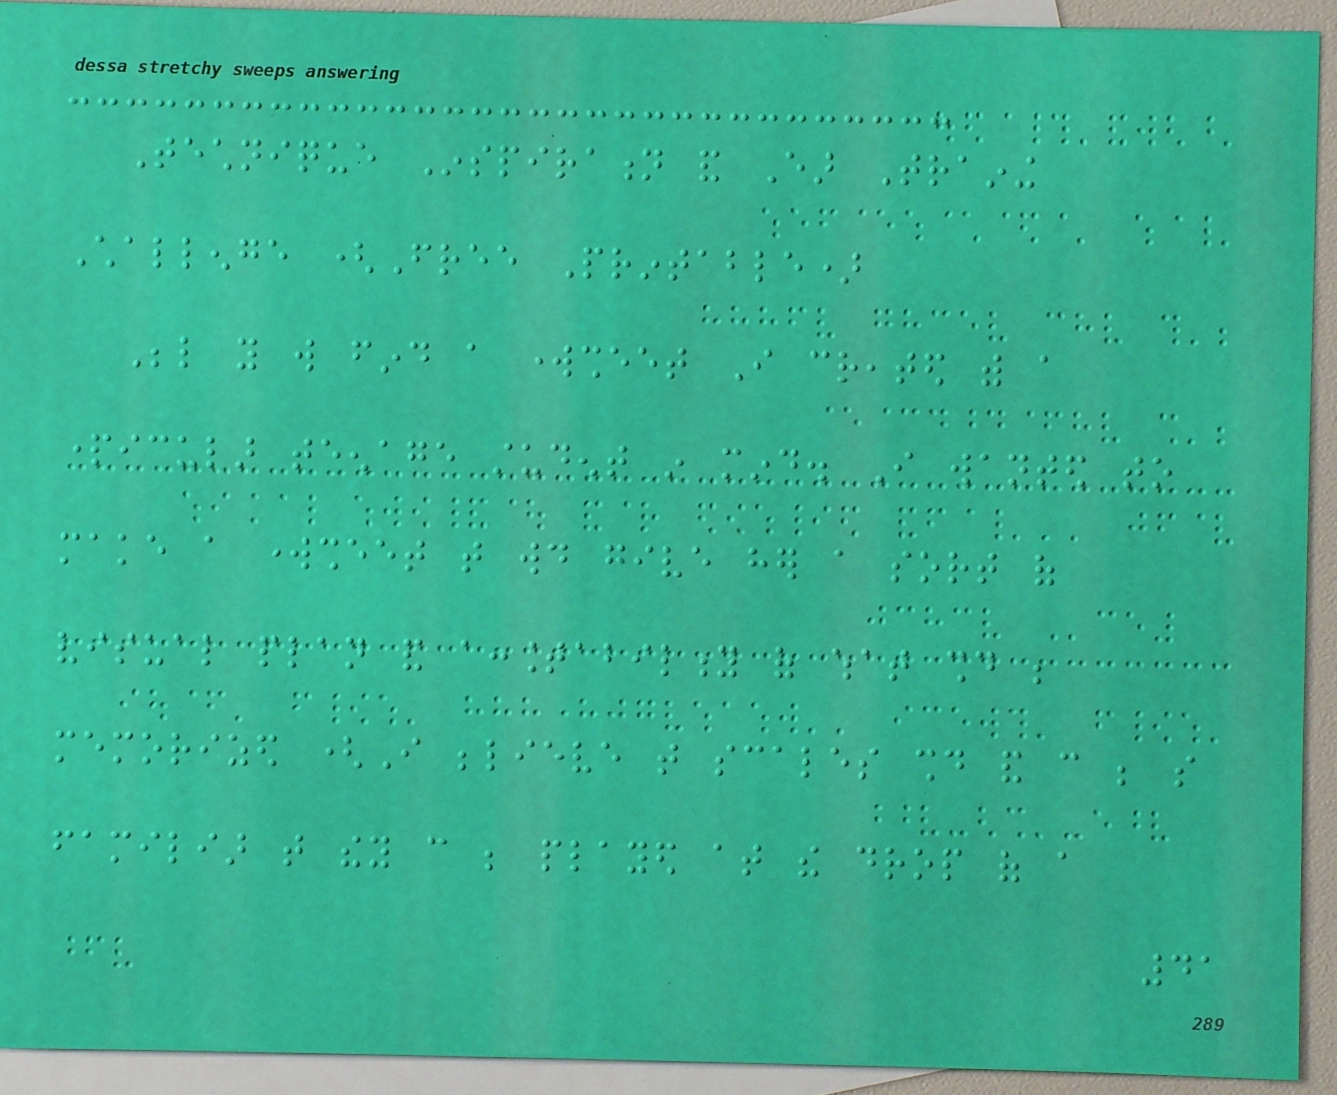Technique Inspiration and Ear Training
Challenge (Free Printable)
Below you will find a worksheet I created with a
particular teenage student in mind. I wanted to
make a worksheet that would give her a sort of
visual plan and accountability of what should be
memorized (I believe that scales should and can be so
familiar that they can be played at the drop of a
41
